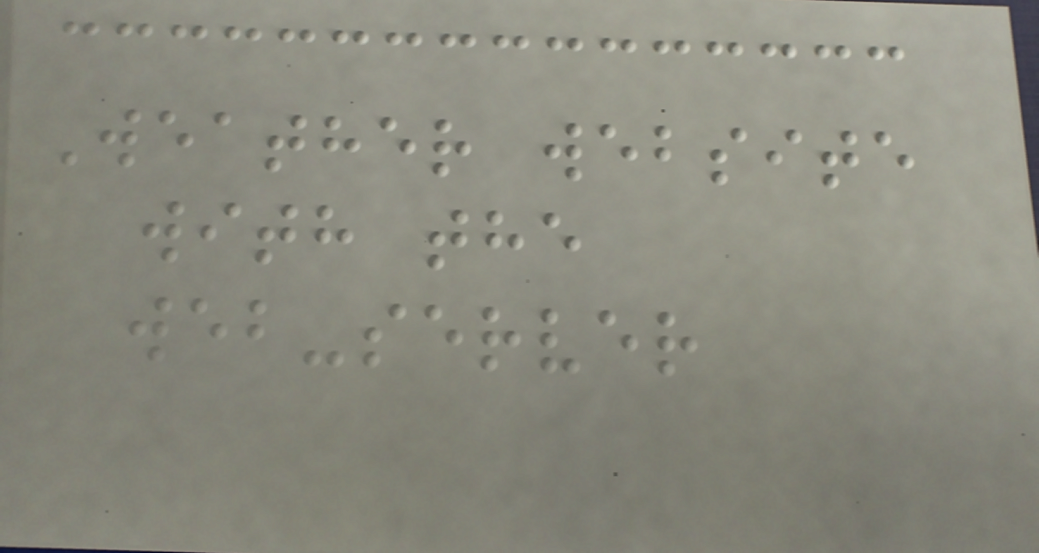Weather website
with the
web-server
